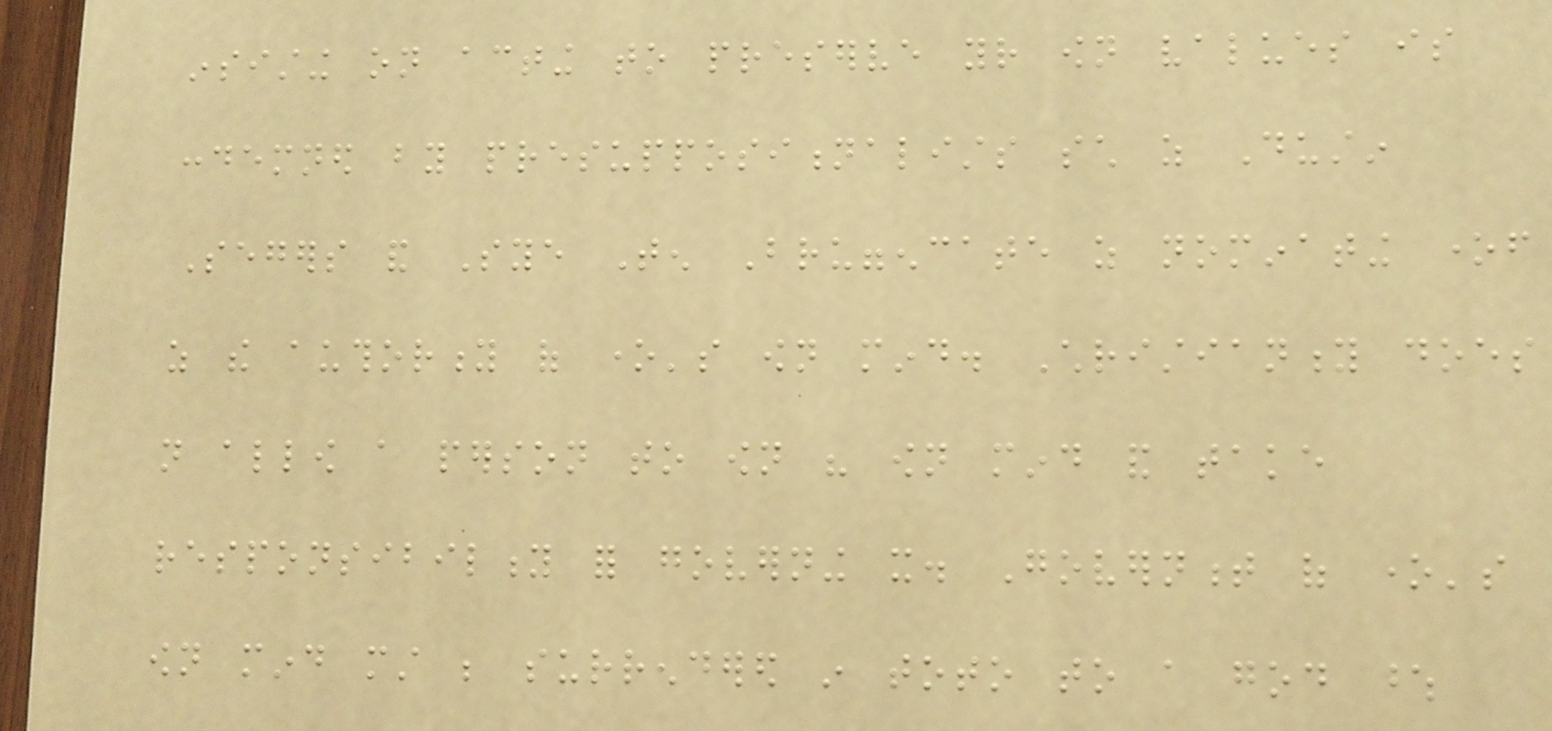insisting on acting to preserve your own values is
condemned by presuppositionalists such as Dustin
Segers and Sye Ten Bruggencate as nominating oneself
as the authority of one's own mind. Christianity does
not allow a person to own his own mind and take
responsibility for governing it. Government of one's
own mind must be surrendered in toto to a god whose
